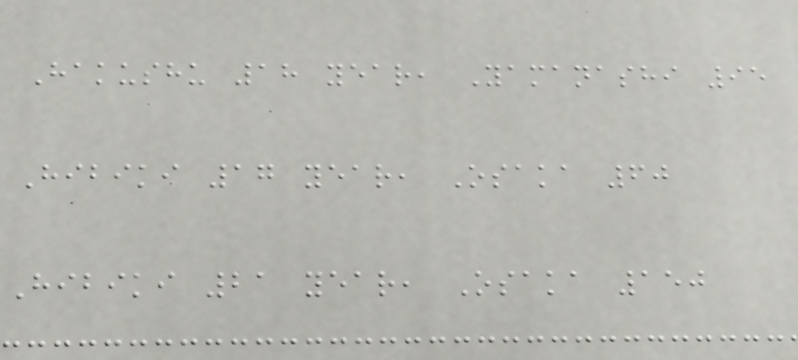Hakushu 18 year, Yamanashi 95
Hibiki 17 year, Osaka 60
Hibiki 21 year, Osaka 150
